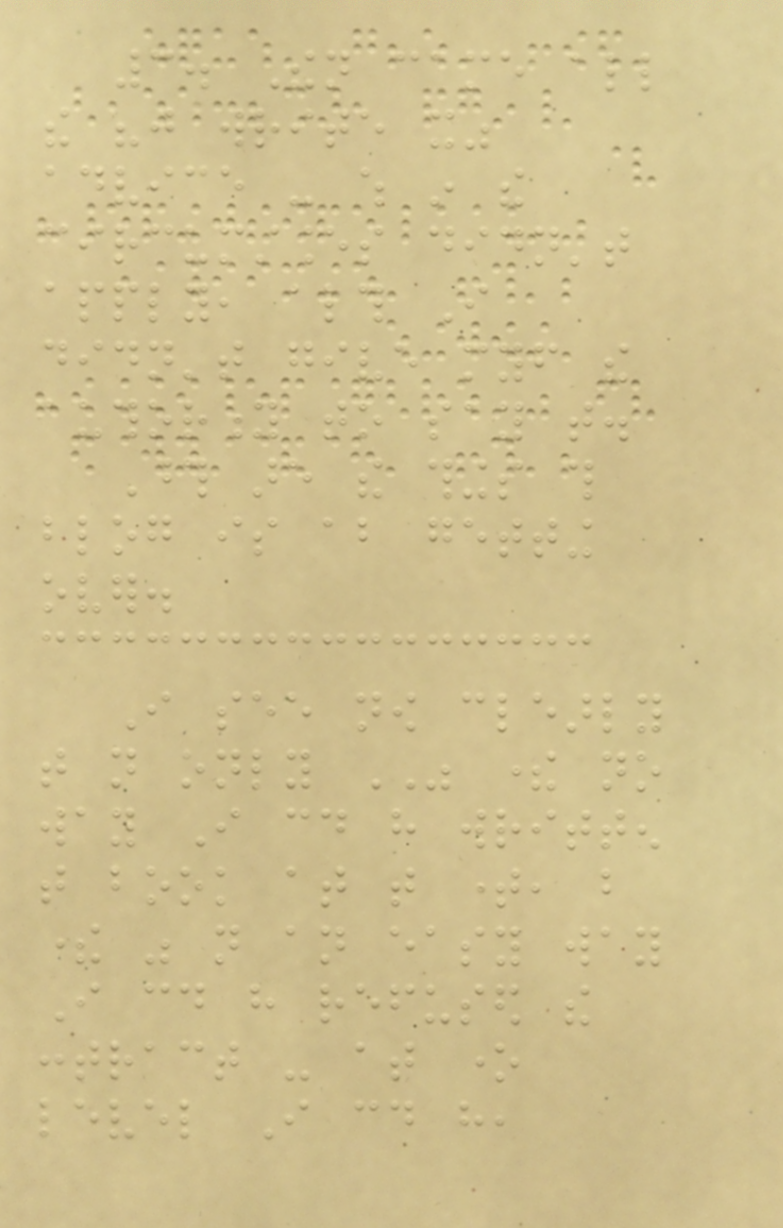3. Then came all
the "just write it"
advice - which in the
circumstances didn't
apply, although I
didn't give myself the
authority to say that.
Those are the things this
blog is about getting
over.
I see now clearly
that not only WAS there no
way I could have written
that book at that time, but
there was not an easy way
I could have refused the
contract - at one
level I could have,
